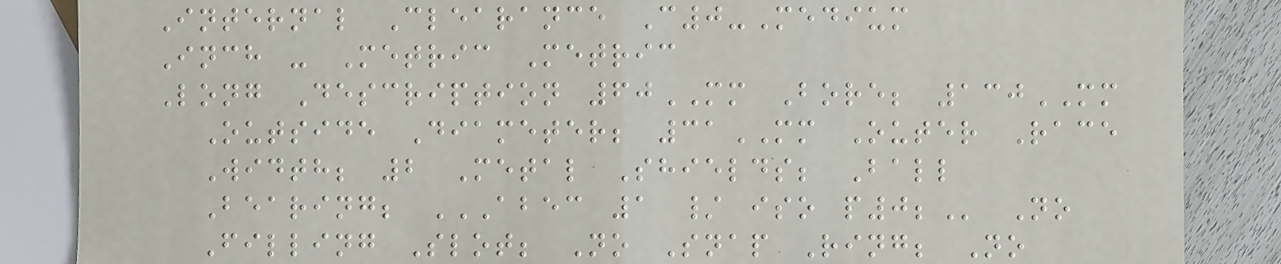Internal Clearance C0-Medium
Inch - Metric Metric
Long Description 60MM Bore; 130MM
Outside Diameter; 31MM Outer Race
Width; 2 Metal Shields; Ball
Bearing; ABEC 1 / ISO P0; No
Filling Slot; No Snap Ring; No
